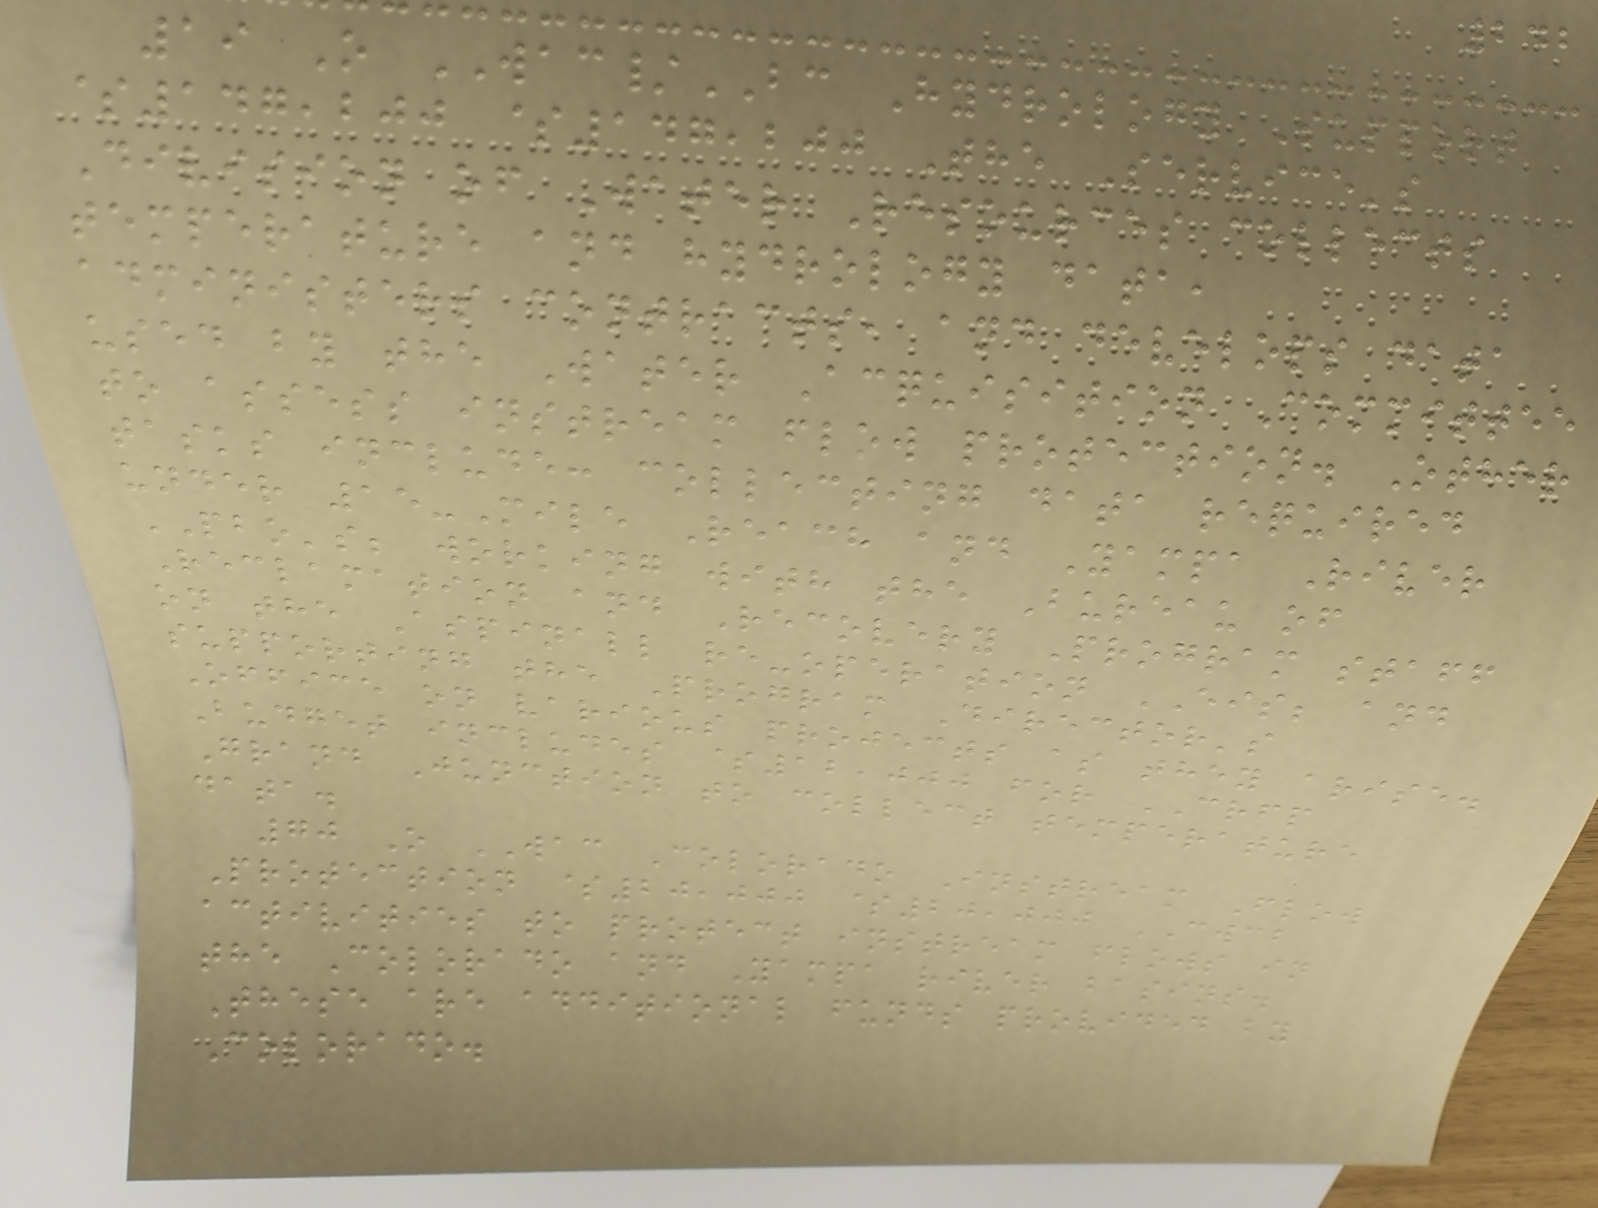242
19 O WAC/BC Hydrology Support
$147,200 $147,200 The Service's
Division of Water Resources collects
temperature and hydrology data,
administers contracts, and develops data
used by the Water Acquisition Committee
to assess instream flow protection. Other
tasks include: collecting data required
under 15-Mile Reach and Yampa River
PBO's; working with the Bureau of
Reclamation and Recovery Program staff
on the Aspinall re-operation EIS; and
supporting the Program Director's
Office on various projects as they arise.
Budget includes $12,000 for CRFP
Grand Junction to collect temperature
data.
70 O WAC Colorado Instream Flow
Protection $20,000 $20,000 CWCB
activities to protect instream flows in
the Colorado and Yampa river basins.
These are additional funds provided by
Colorado.
